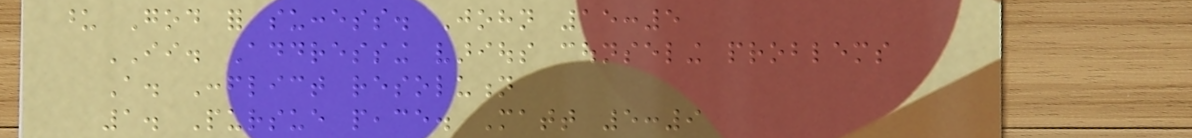upon God for success. John 15:5
II. Addressing various counseling problems
A. Conflict resolution
1. Pursue peace. Matt 5:9
